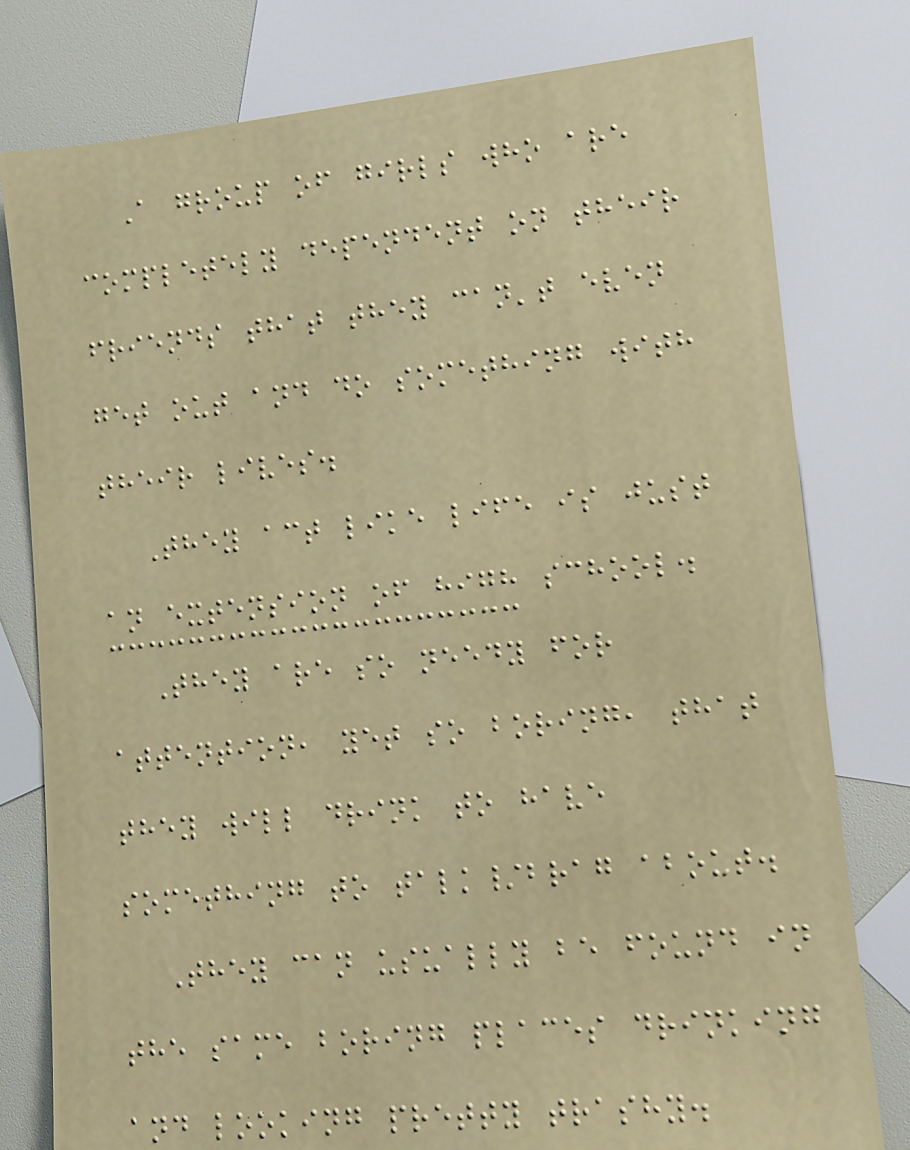A group of girls who are
completely dependent on their
friends that they can't even
get out and do something with
their lives.
They act like life is just
an extension of high school.
They are so needy for
attention, yet so boring, that
they will drink to have
something to talk/brag about.
They can usually be found in
the same boring places drinking
and looking pretty trashy.
